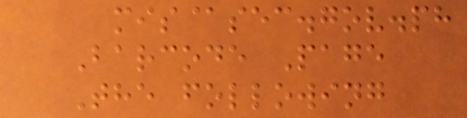mis@sec.gov.ph
Barcode Page
The following
